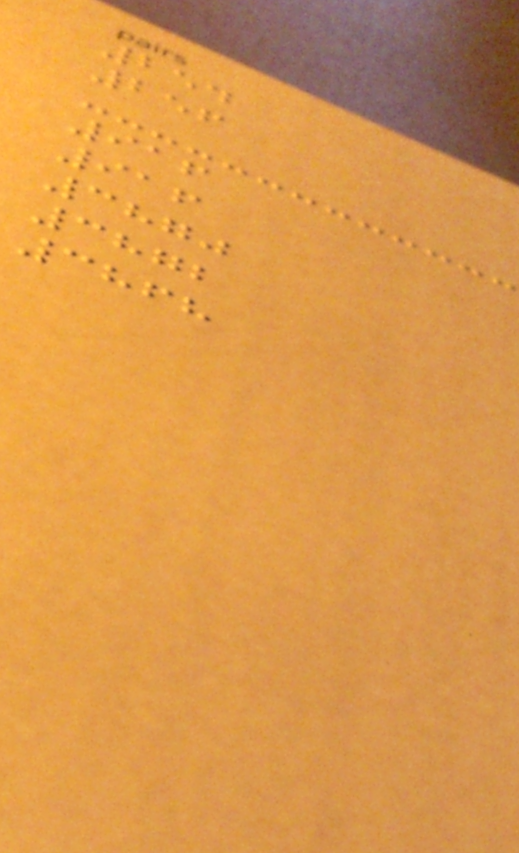254
256
916
916
3870
3872
3868
